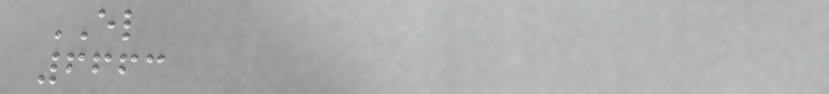EL
6663
